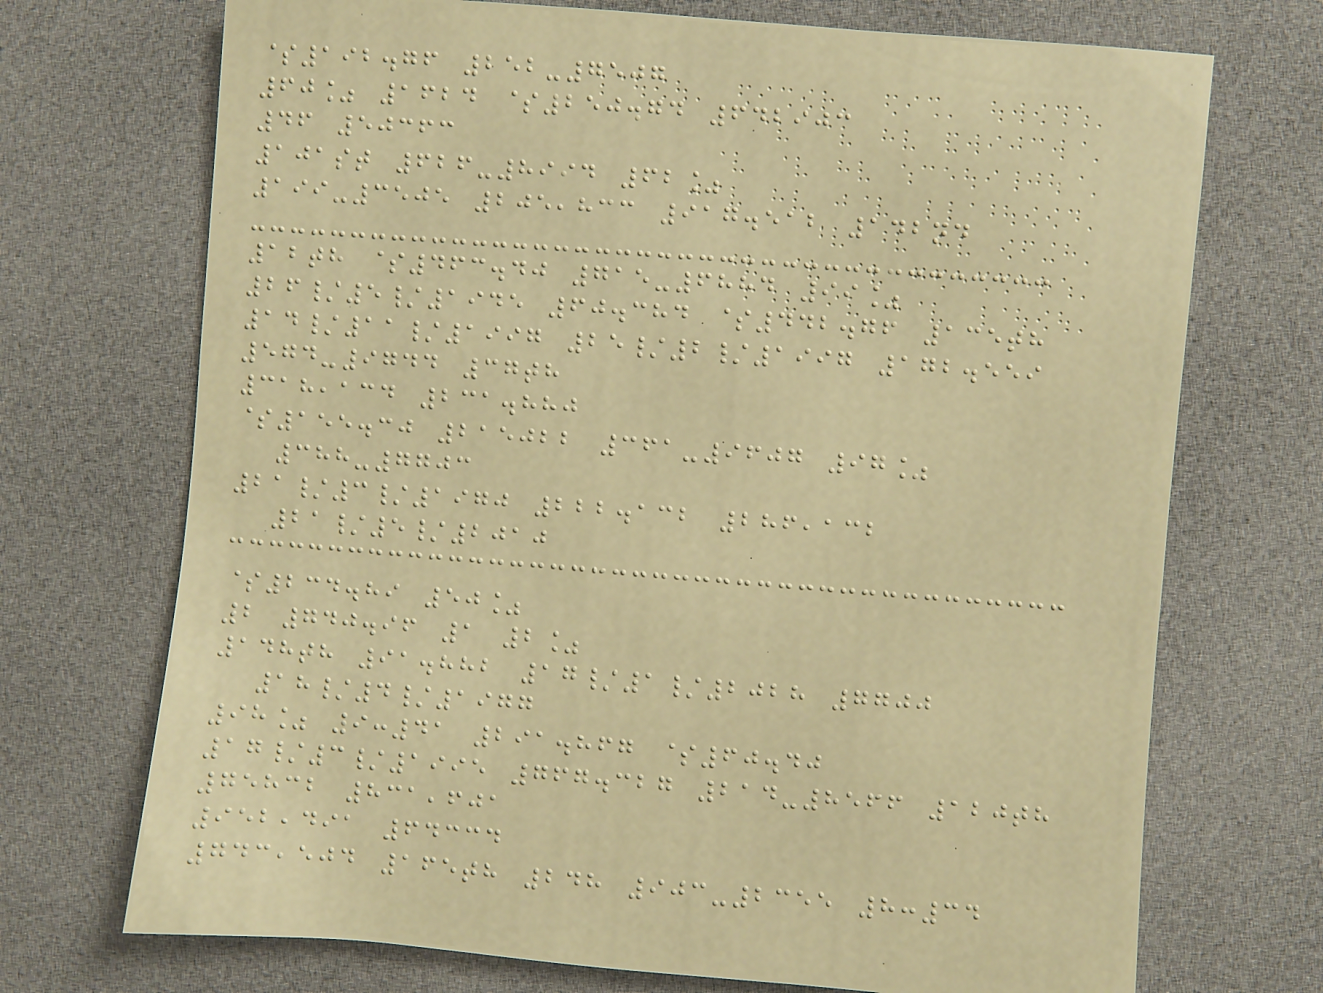$192.76 252-7507
60% 1624 $250.74 642903
46 50363
101st 626-8994 62%
199-3505 205,833 917.512 142nd
12th $463.40 715-6884 99%
26/5/1945 60.384 $442.76 135th
14/11/1997 25/2/1997 172.559
574-9744 37th
318,134 231.880
$155.30 215022 361-9607 97%
388-7703
21/3/1970 222.132 286,132
21/5/2010
$234.89 50%
2 740.96 1 2%
148th 91.882 17/1/2028 7700
18/4/1977
98% 9:41 291.867 $60.40
17/3/1995 767.327 214-8566 120th
75832 831,601
952,491 64334
743,504 165th 248 903-2355 8:34
